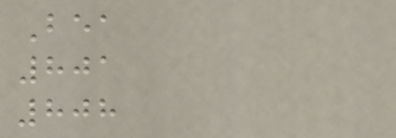Bea
801
808
